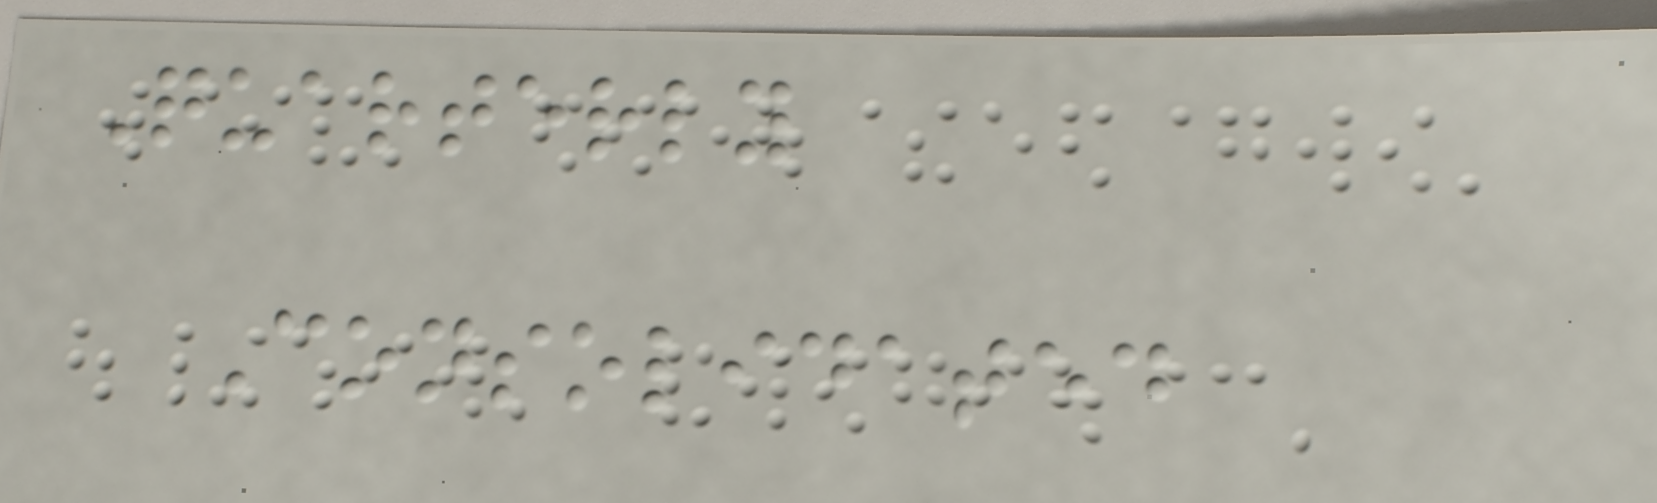Quarterly
Consolidated
